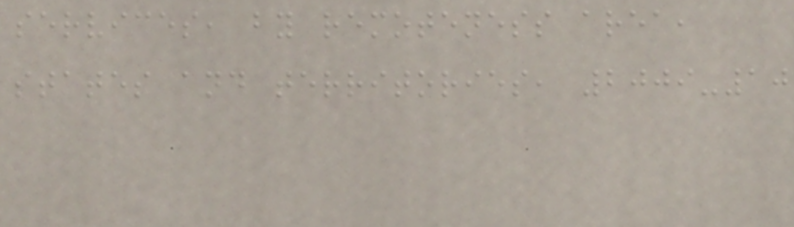services, by remoteness area,
states and territories, 2009-10
